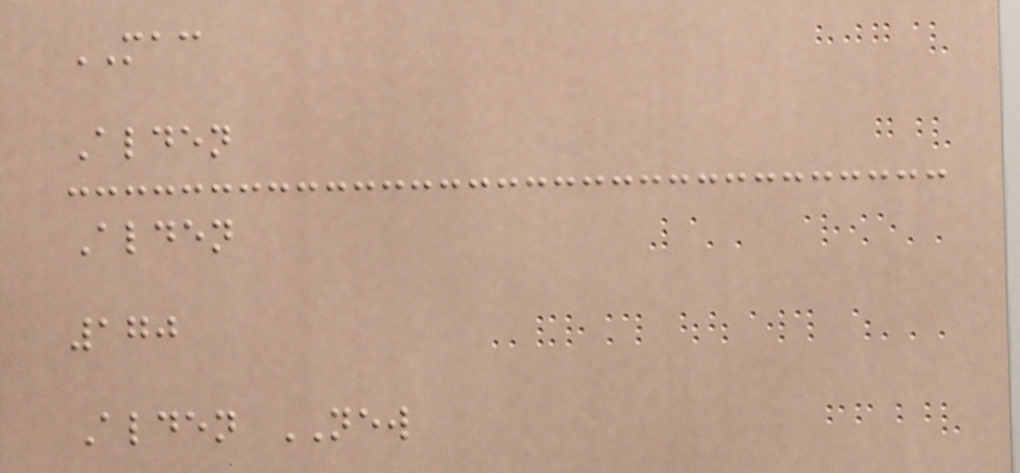MAC
Alden
Alden
170
Alden NEW
